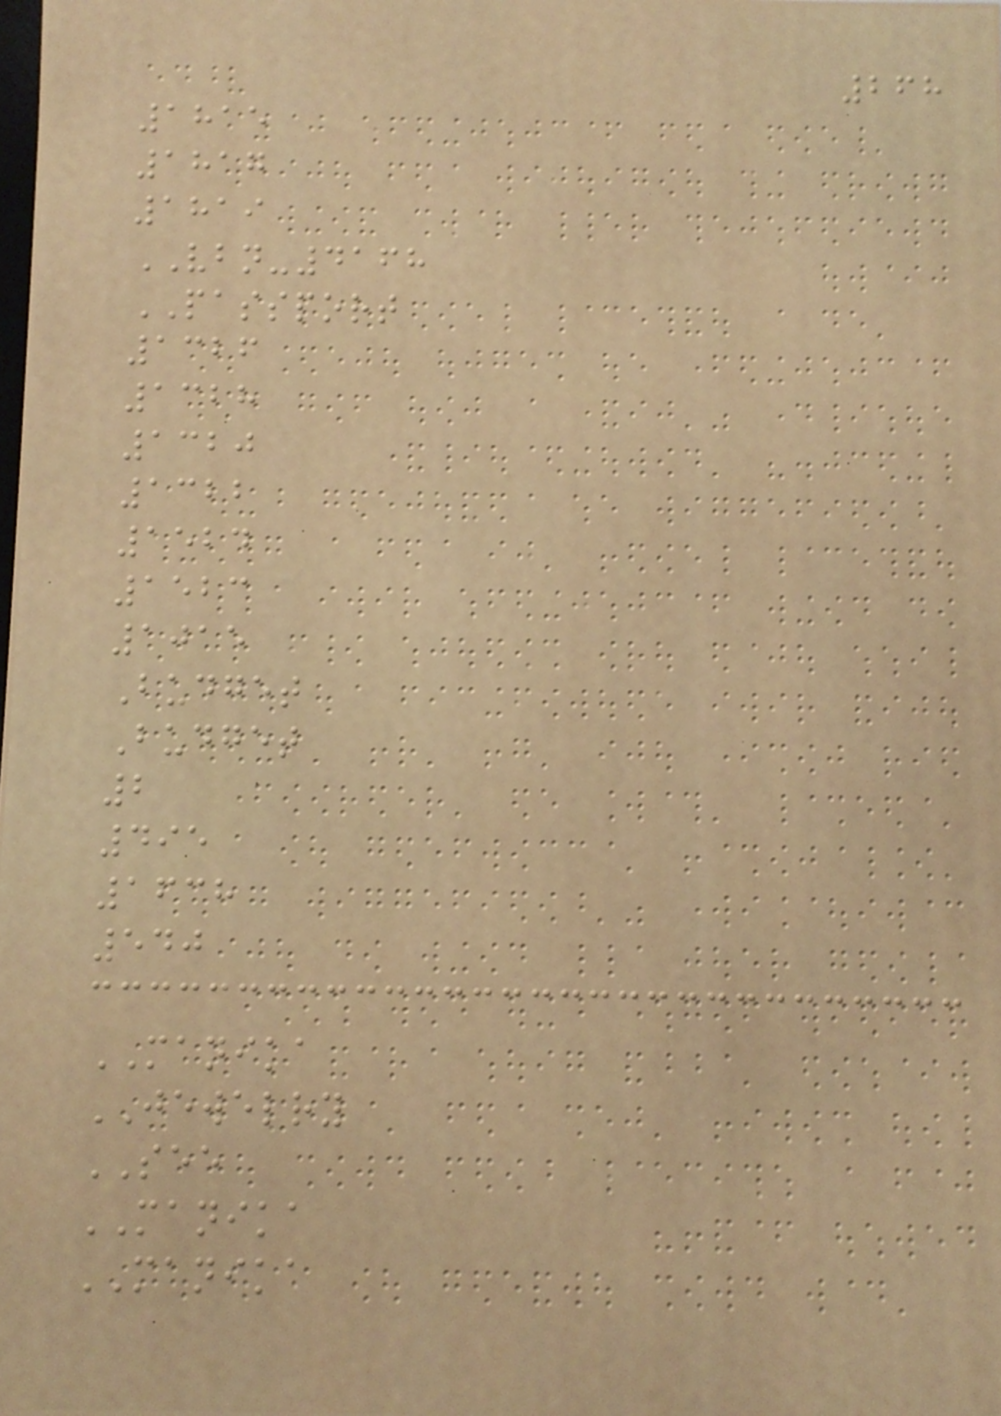268
1815
1817
1819
VBN-4168
PASSPORT
1326
1328
1320
1322
1524
1523
1015
Budget
Budget
2
495
1638
540
MANIKA
JEWELRY
SEE
MANIKA
MANIKA
